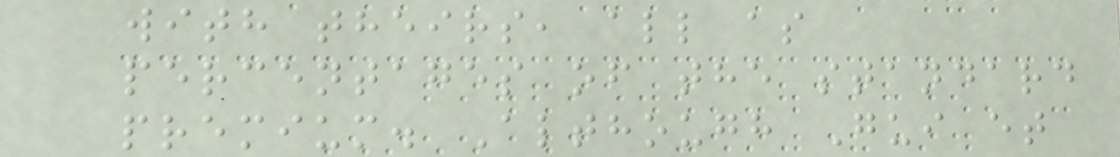with theirs, all as
percentages of the standard
premium. Although Gui et
